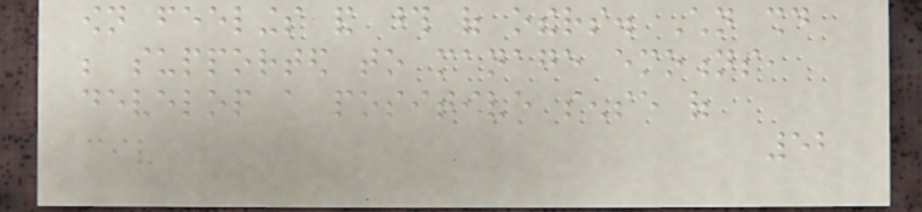own feelings and those of others. Children should
be supported to manage emotions,
develop a positive sense of
52
